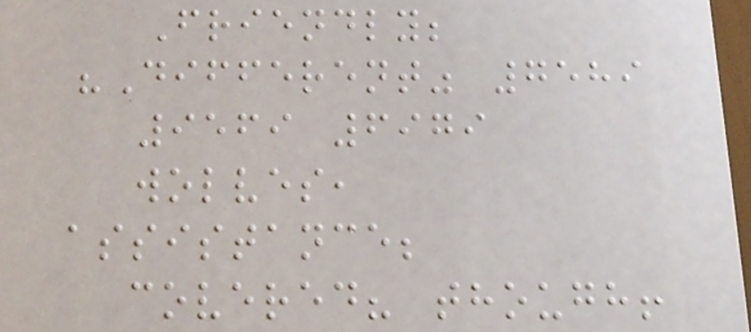Friendly;
"Different" 7589
9569 6979
wolves,
assistance;
covered? though!
